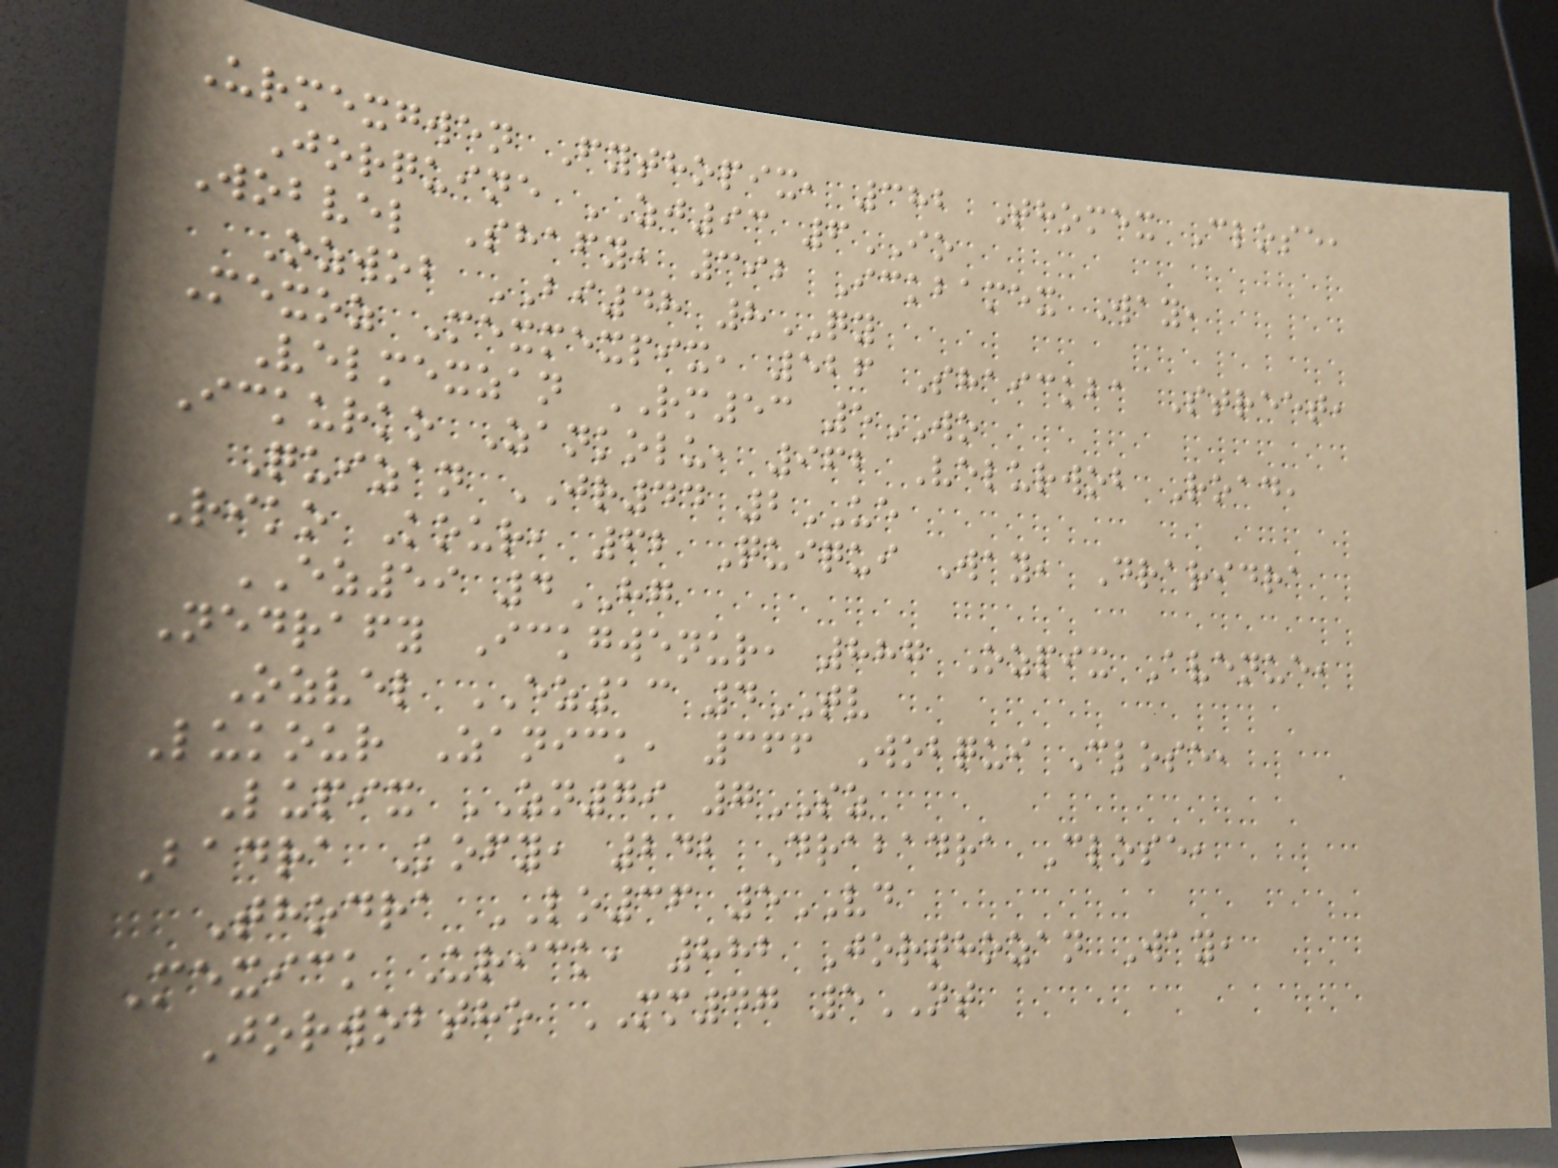Urmexgwen Fythopix, 382 Thomex Close,
Jorquine ZJ93 6IO
Wobvel Shafy, 392 Ickbamex Way,
Ozwob BI48 8QY
Mexoz Mexmexpix, 526 Shaickba Street,
Velmexzan RM53 5WO
Ickurko Zankolu, 962 Velurwob Road,
Quizan JR44 2UE
Riko Kour, 62 Quiqui Way, Draridra
EZ59 4HG
Nedrafy Ickgwenur, 887 Ozpix Avenue,
Ozvel EZ13 4TV
Lukour Zanick, 366 Wobqui Close,
Lupix ZN79 7SZ
Badra Kofy, 242 Drabadra Close,
Thodra LO36 5VD
Mexick Urick, 882 Jorthozan Way,
Jorwobtho MM47 5NT
